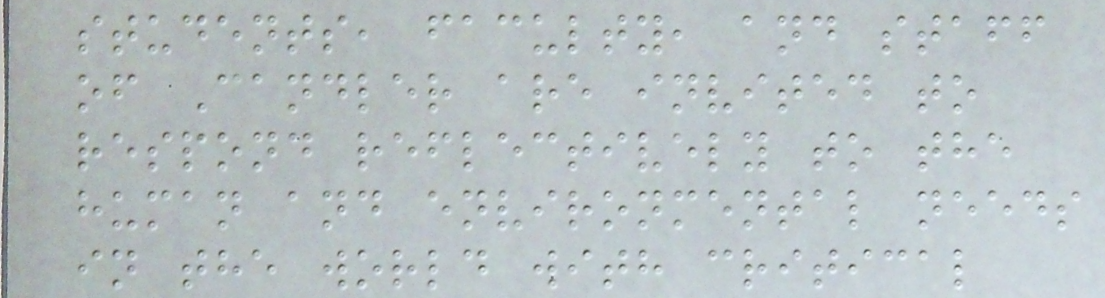students, faculty, and staff
of Candler are invited to
respond reflectively to the
human and environmental needs
in the world with critical
